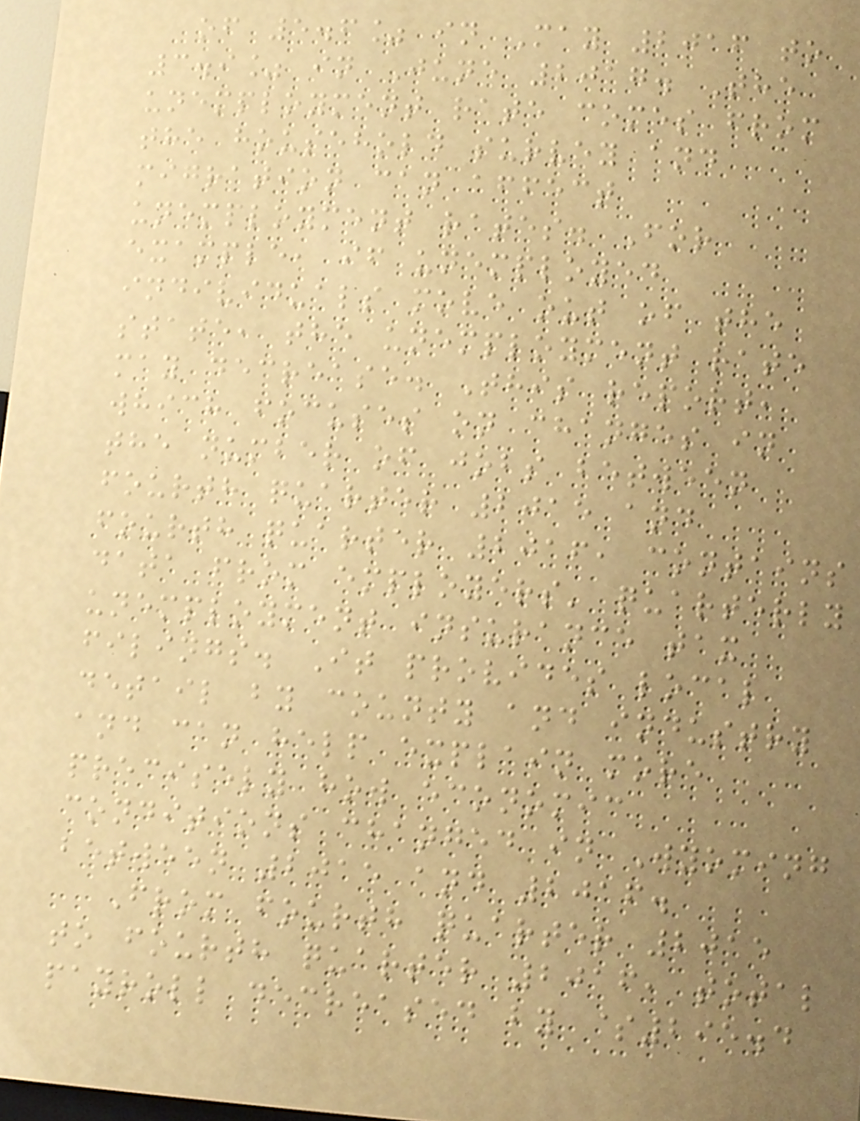of 5.6% in May 2016 to
3.9% in June 2017. The
unemployment rate comes from
the household survey and
migration can affect
unemployment rates. For
example, if unemployed
individuals move out of the
state, the unemployment rate
may decrease. This report,
which focuses on changes in
the number of jobs between
fourth quarter 2015 and
fourth quarter 2016, contains
data from employers' quarterly
unemployment insurance tax
filings. It provides local
detail by county and industry
and can help explain more
precisely how economic
conditions changed in Wyoming
between 2015 and 2016.
From fourth quarter 2015
to fourth quarter 2016, total
payroll decreased by $295.4
